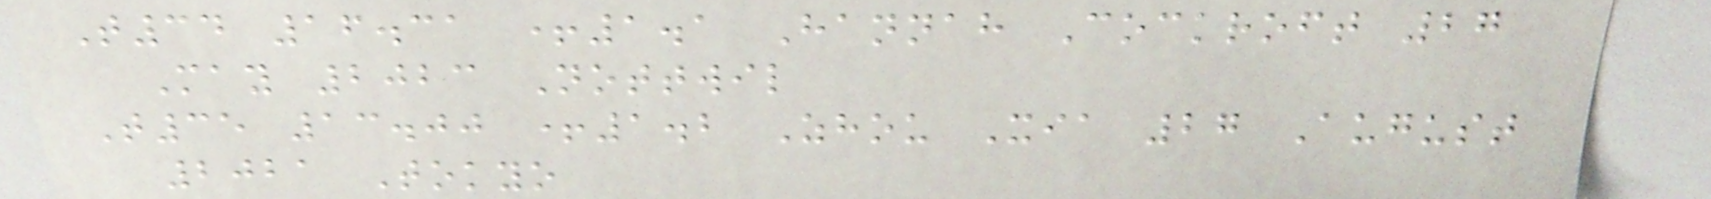T34 16.31 +1.1 Hannah Cockroft 27
May 2023 Nottwil
T35 13.00 +1.2 Zhou Xia 27 August
2021 Tokyo
